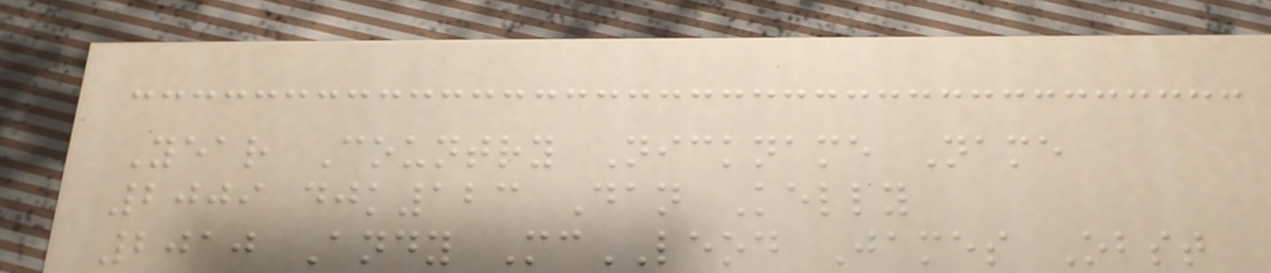Year Country Nickname Name
2009 djk123 Dan Kelly
2010 Andy McLEOD James Obst
